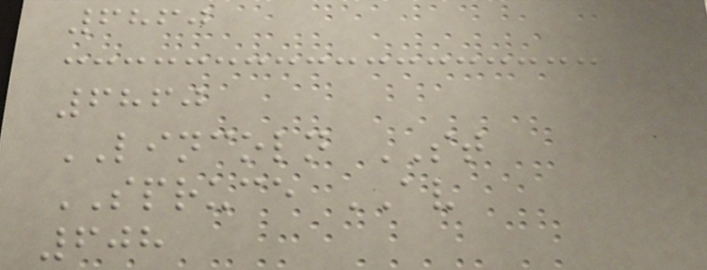6860
6860
LINCOLN ST
SPRUCE AV
608
